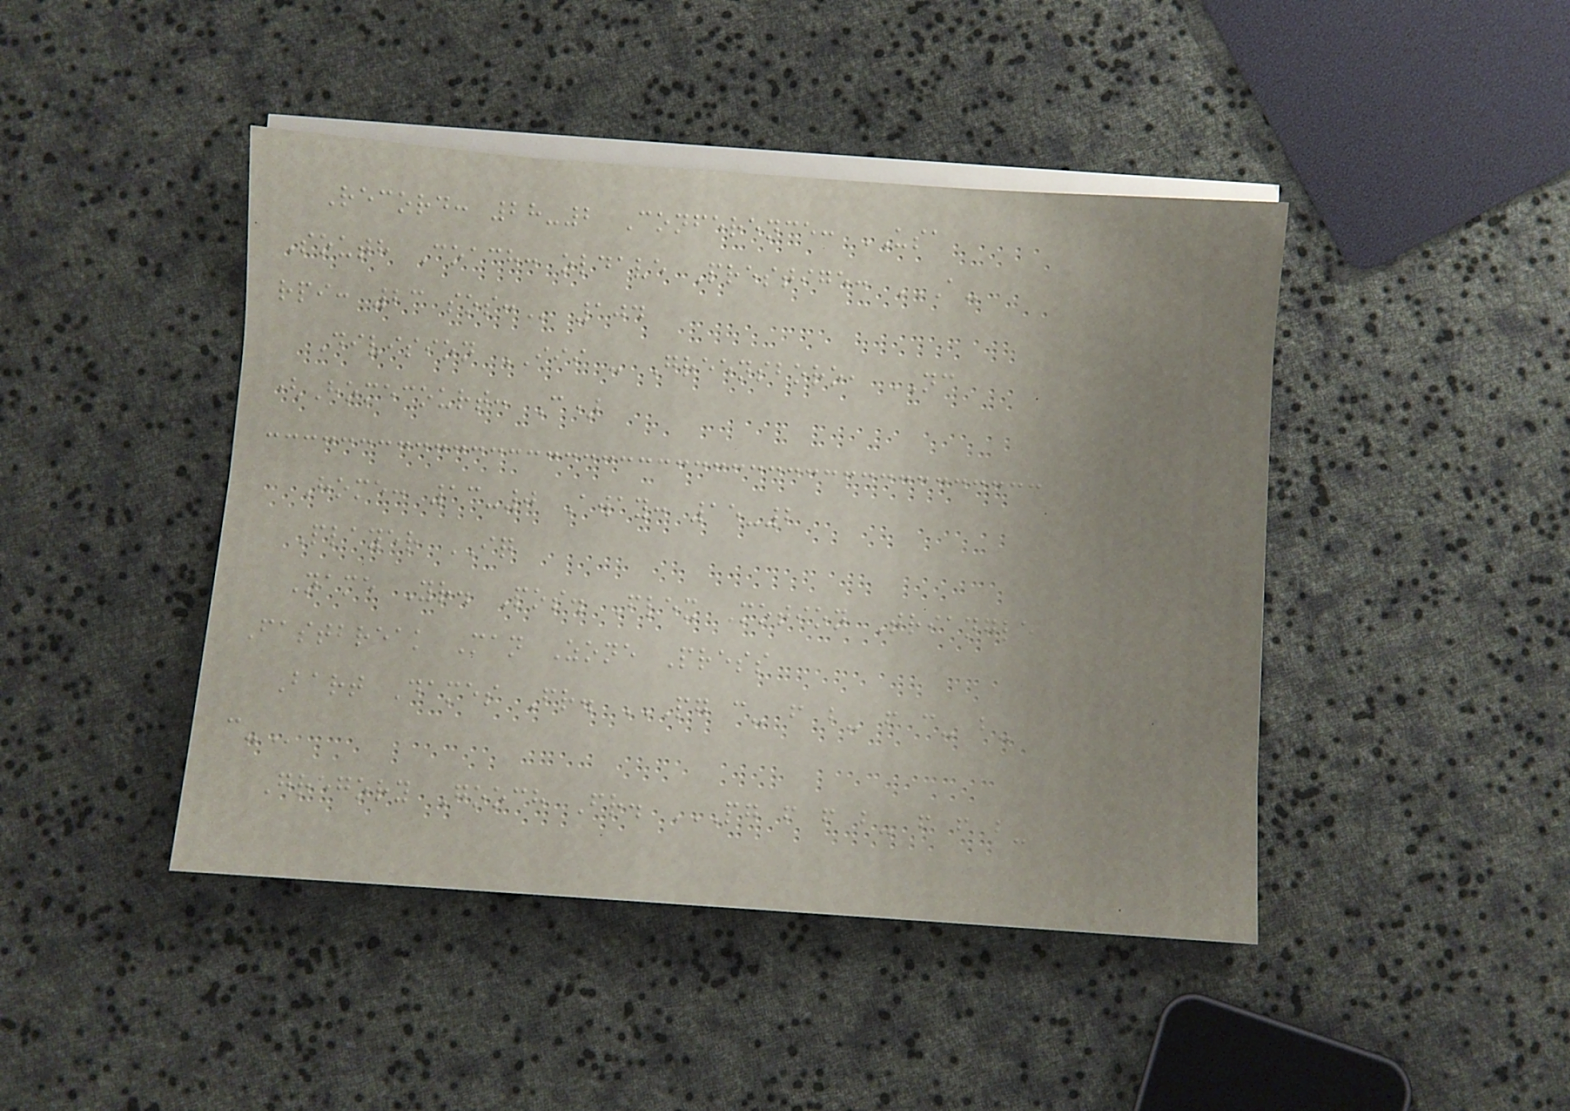Record: 28-2 Conference: USA
South Coach: oldave Prestige: A-
RPI: 23 SOS: 104
Division III - Greensboro, NC
(Homecourt: C)
Home: 13-0 Away: 15-2
Player IQ
Name Yr. Pos. Flex Motion Triangle
Fastbreak Man Zone Press
Bart Dames Fr. PG C- F B- F C- B-
C-
Gregory Gooch Fr. PG F F B- F F B-
